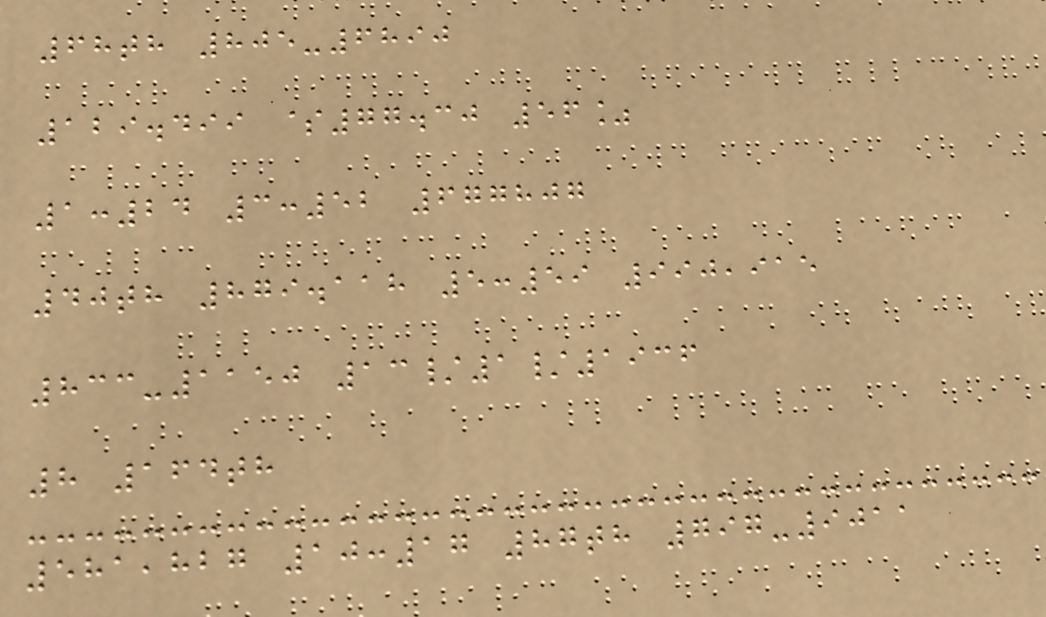68th 805-6890
129.499 $77.30 56%
1:24 3:52 677807
40th 879.118 5:59 990,915
833-1150 13/1/1936
8 164th
581,827 10:17 87th 797-9011
